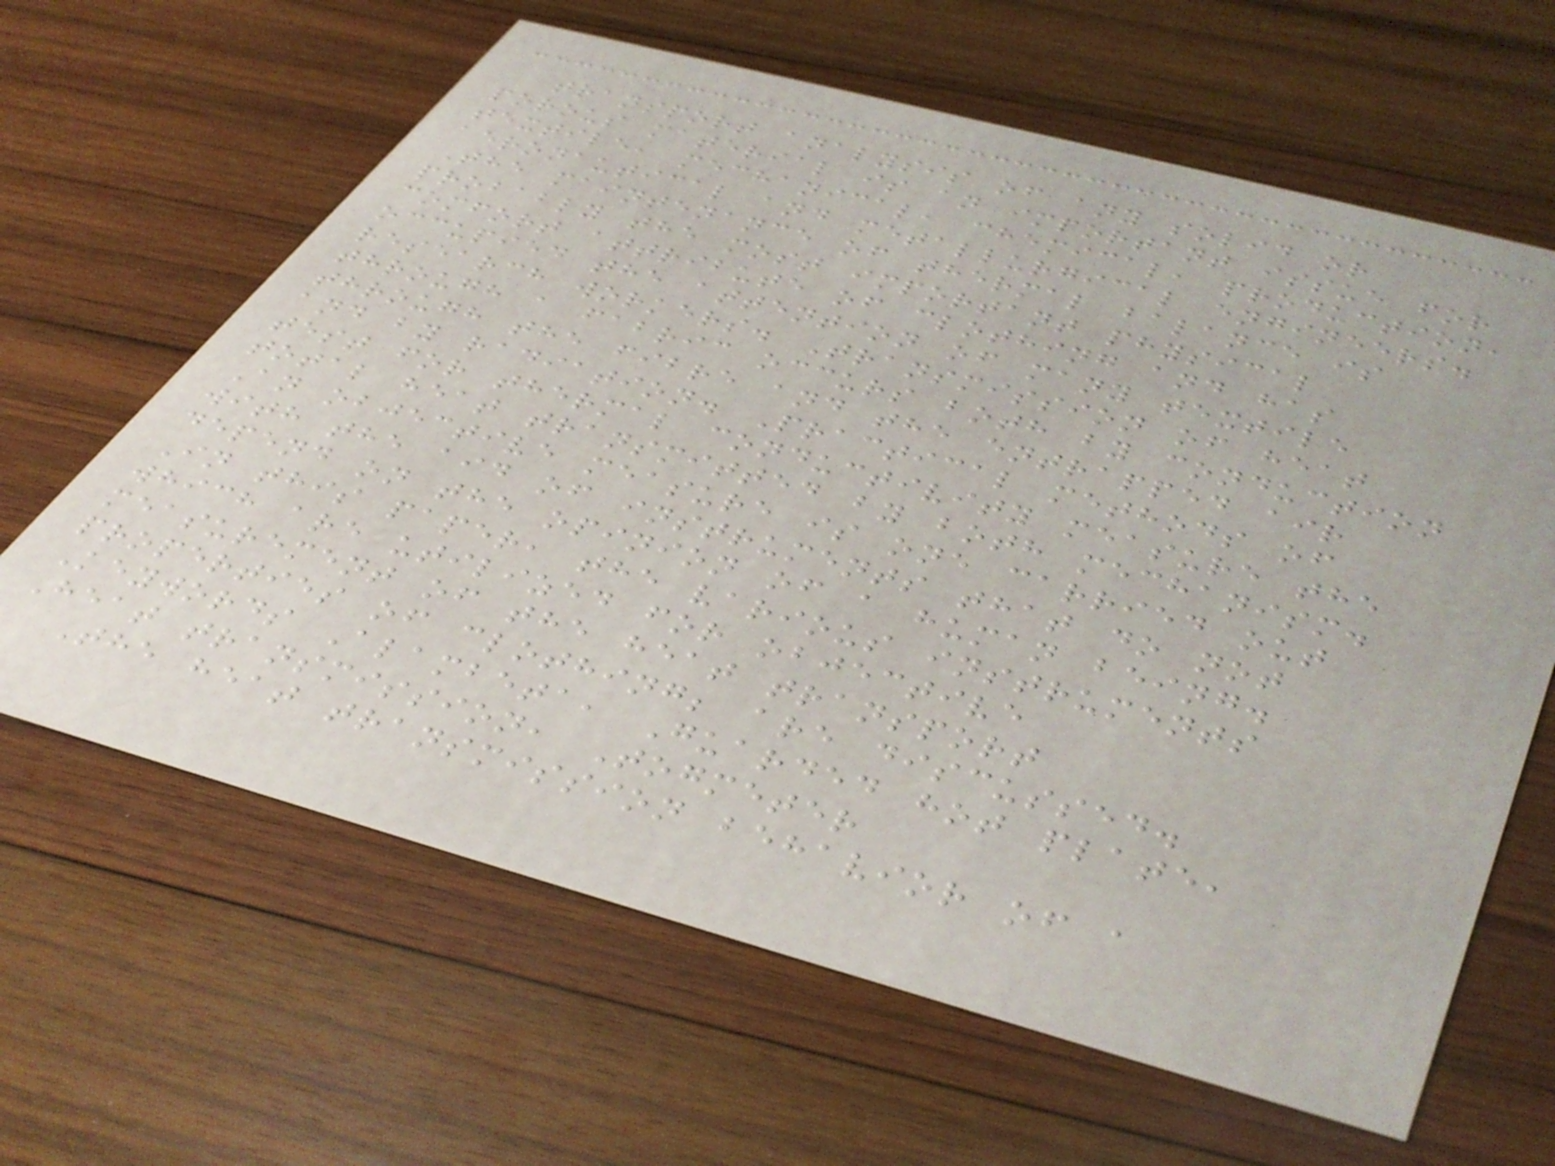transport analysis of any solid or
porous material is an important issue for
textile, mechanical, chemical, production,
aeronautical and metallurgical engineers.
The maintenance of thermal balance is
probably the most important physical
comfort attribute of clothing and has
occupied the attention of many textile
research workers. Transmission of heat
through a fabric occurs both by conduction
through the fibre and the entrapped air
and by radiation. Practical methods of
test for thermal conductivity measure the
total heat transmitted by both mechanism.
An objective measure is one carried out
with the aid of instruments that do not
depend on the opinion of a human being.
In this paper, the various instruments
which are utilized for objective
measurement of the heat transport
properties of clothing; are discussed.
Keywords Alambeta, Guarded hot plate,
Heat transmission, Togmeter
The heat transmission behavior of a
